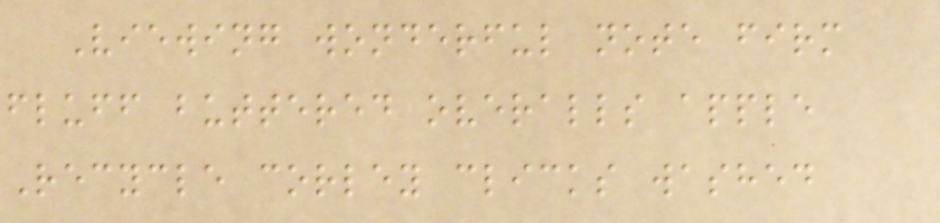Viewing wonderful note firm
fluff buttered overalls apple
Recycle corley clicks washed
